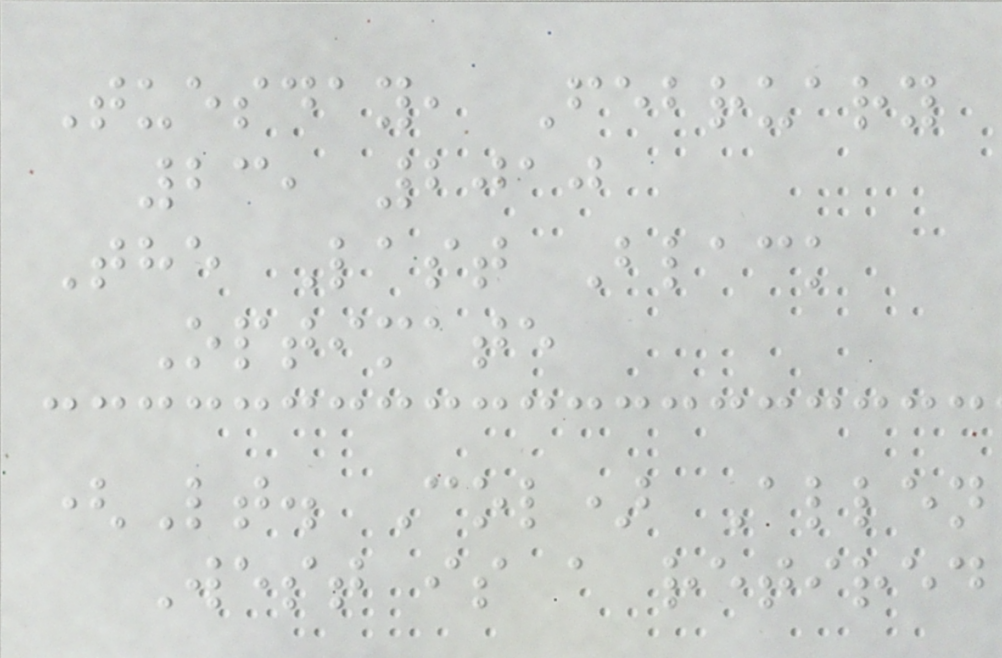Tuesday, February
23, 2010
The Last Black
Optimate
(Lt. Col) Allen
West is a retired
